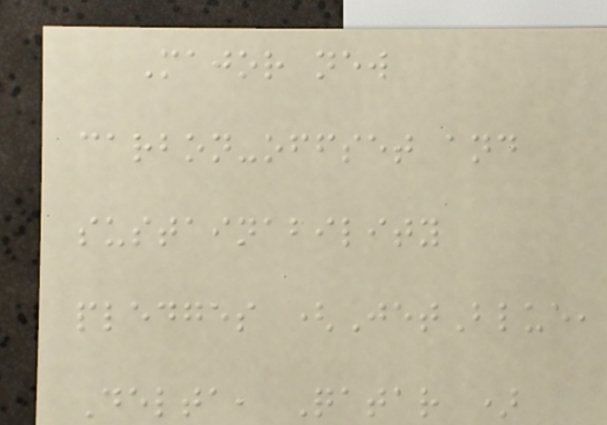Major new
carbon-offset and
sustainability
pledges (JetBlue,
Delta, Qatar )
